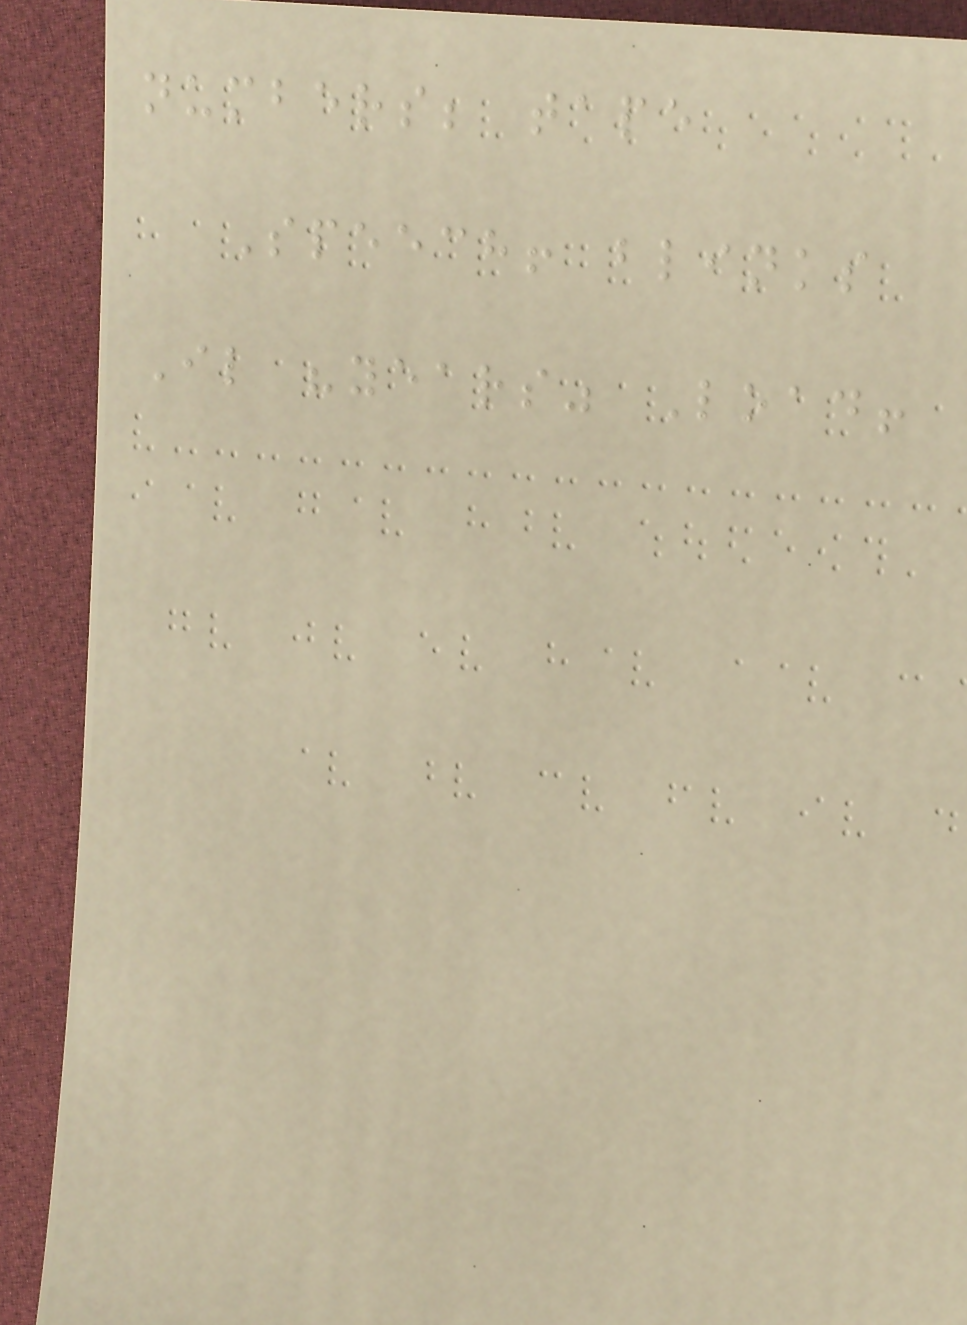numbers; tape
Speech! blinks
Il "years" Load!
